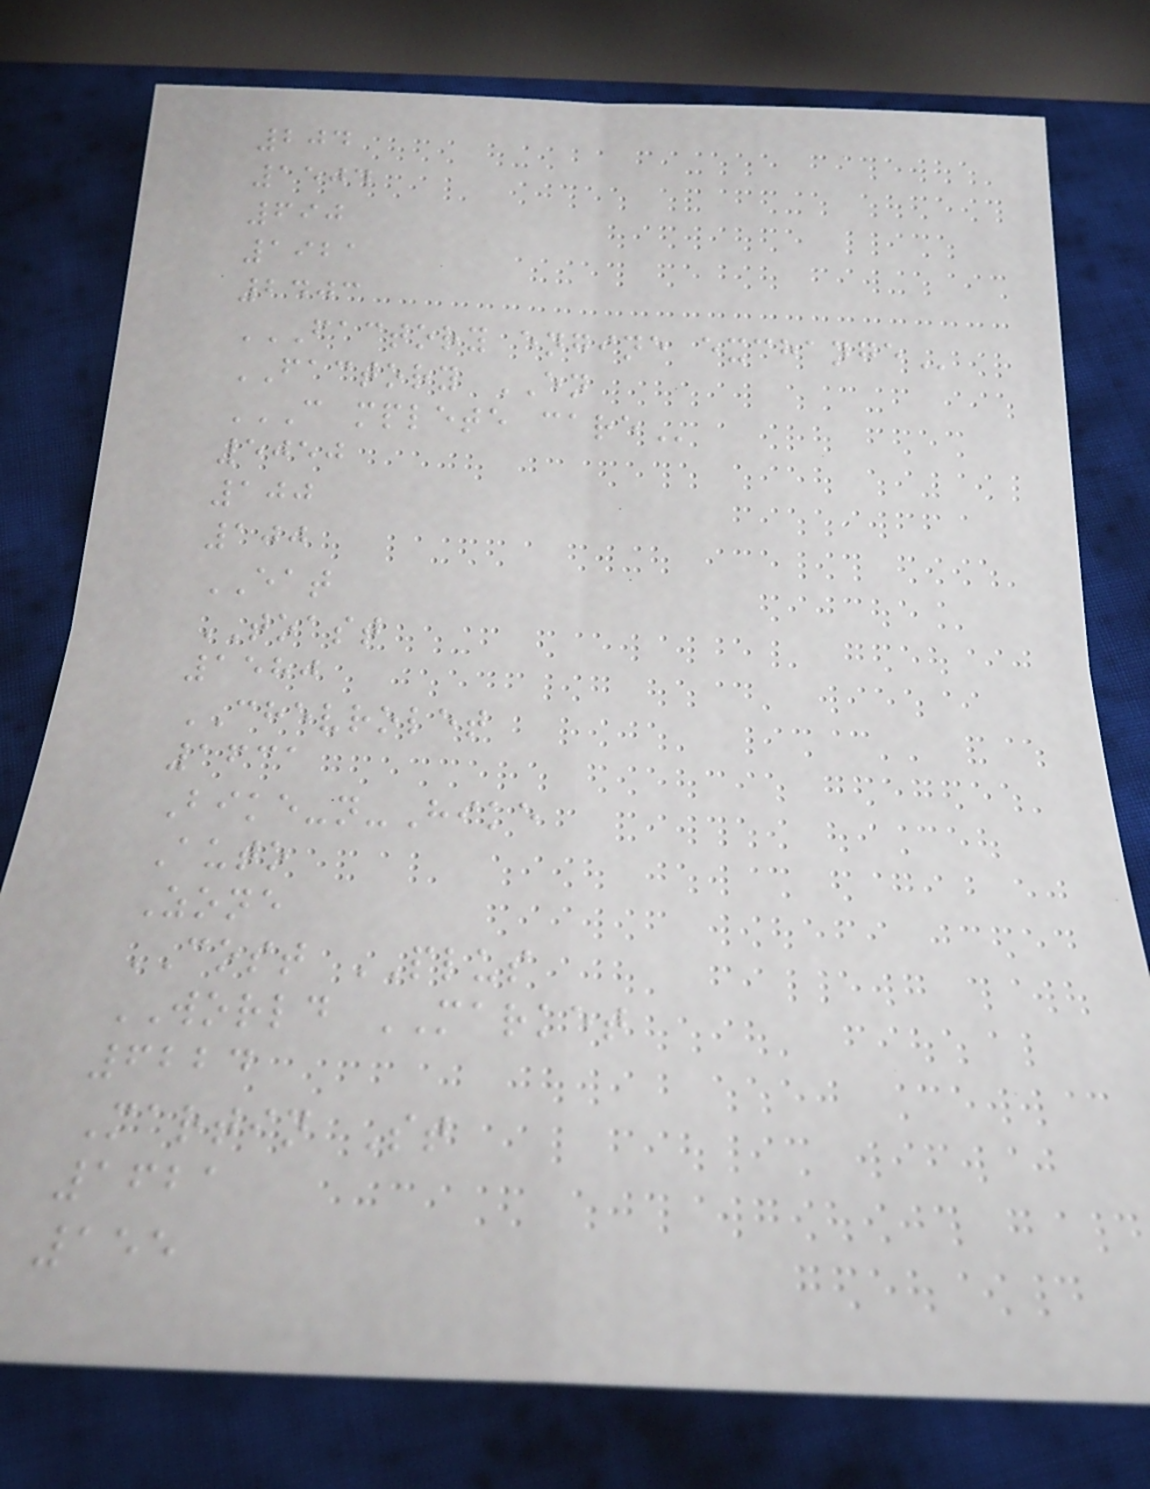204
1504
690
1921
2403
FACTORY ENGINE EXCHANGE
FACTORY EN
C MPLETE CARE
5050
100
100
EAT
TOAST
1580
CHEVROLET
1631
Bike-n-Hike
Auto
Zone
COST PLUS
WORLD MARKET
6224
Martin St
1621
155
